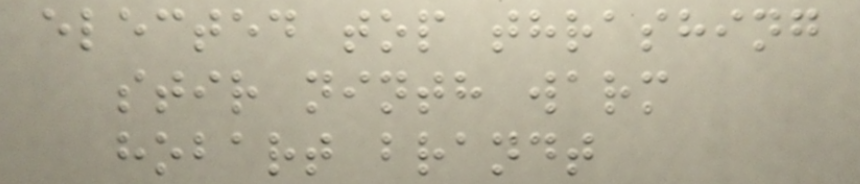elected top thrashing
stir ninth warm
hobart brandt
